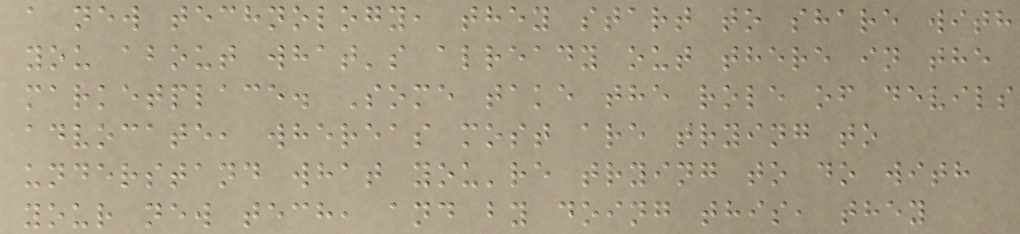a new technology, they start to share with
you about what's already out there in the
marketplace. Some take the role of devils
advocate, whereas most are trying to
understand what you're trying to do with
your new tech, and by doing this, they
